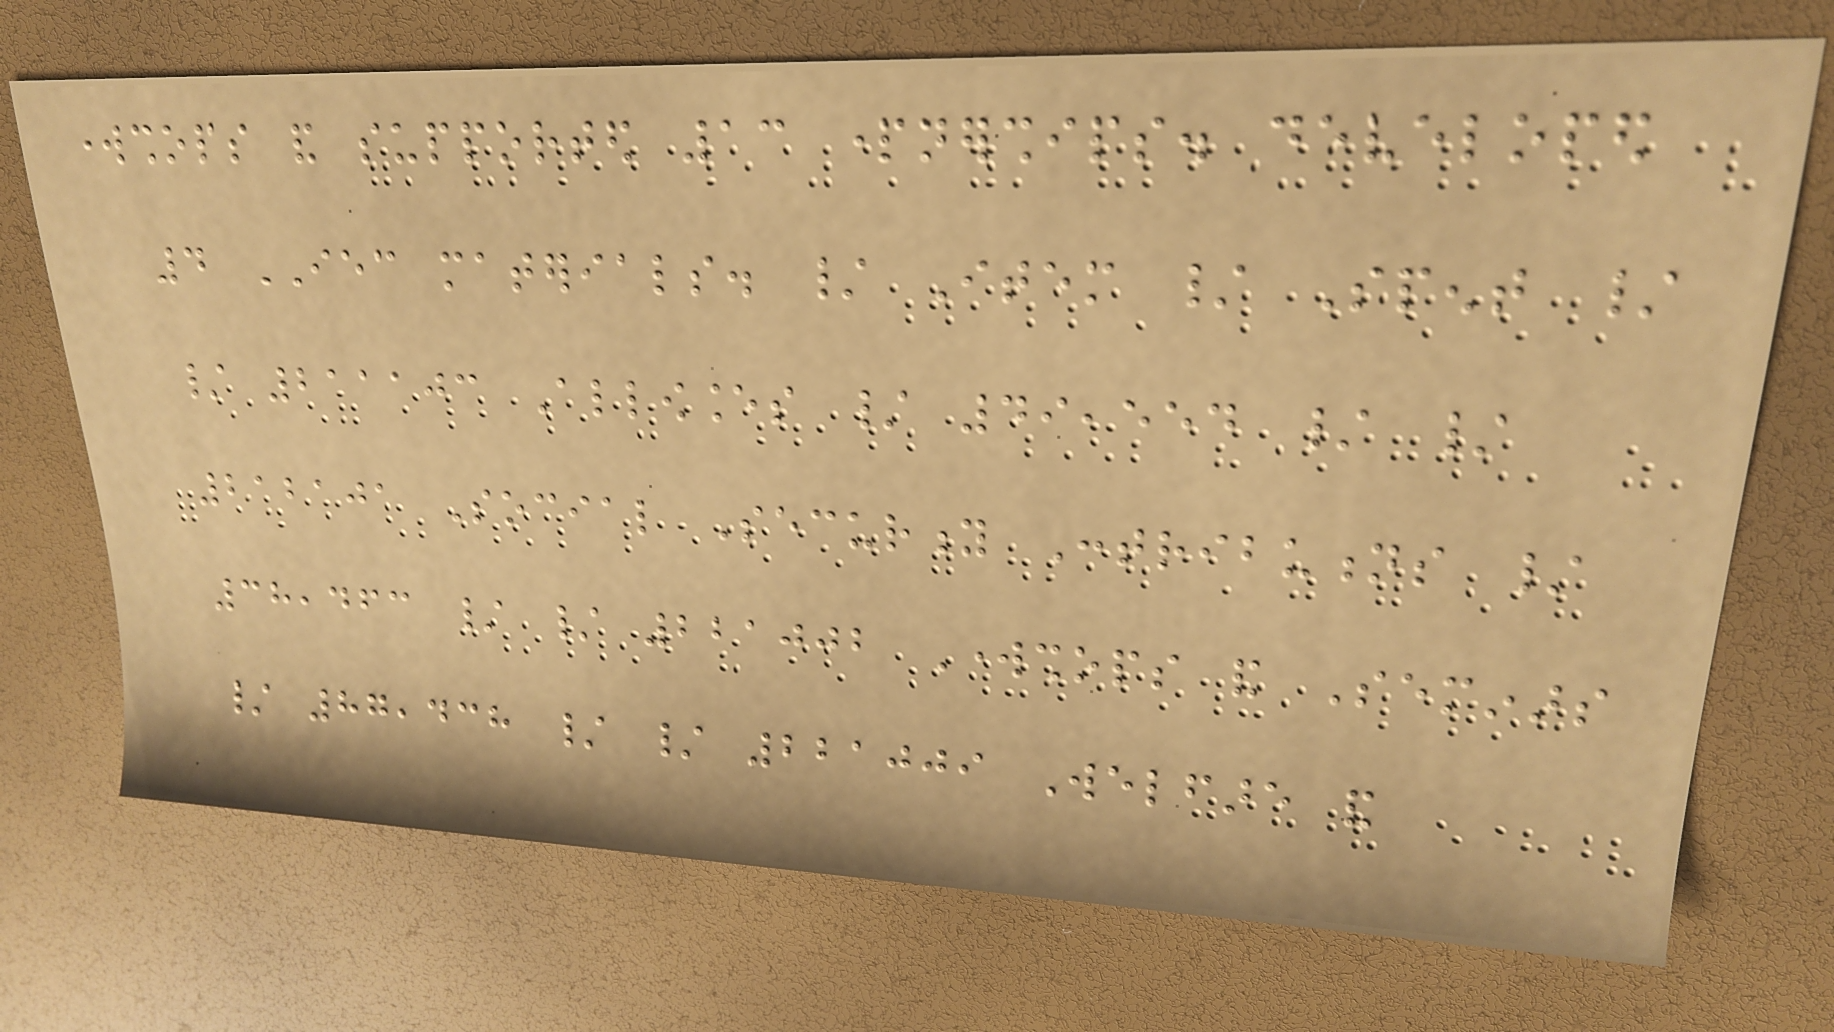workshops and supported 13 partnerships. developed
4 IEC materials. / Item / Spent /
/ 211103 Allowances / 49,554 / /
212101 Social Security Contributions /
38,463 / / 221002 Workshops and Seminars
/ 87,438 / / 221009 Welfare and
